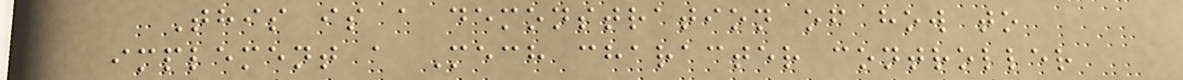This is a demonstration of how to
implement a Mech character controller
